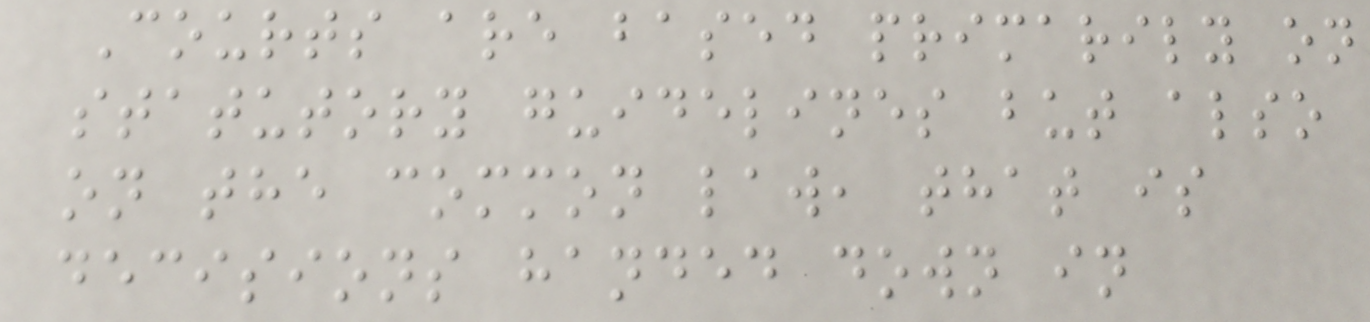Courts are based primarily on
statutory guidelines but also
on the common law, that is
decisions handed down in
